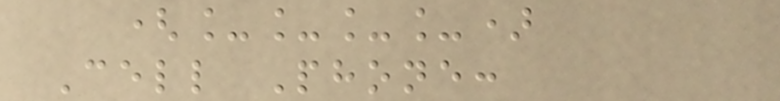(____)
Cell Phone:
